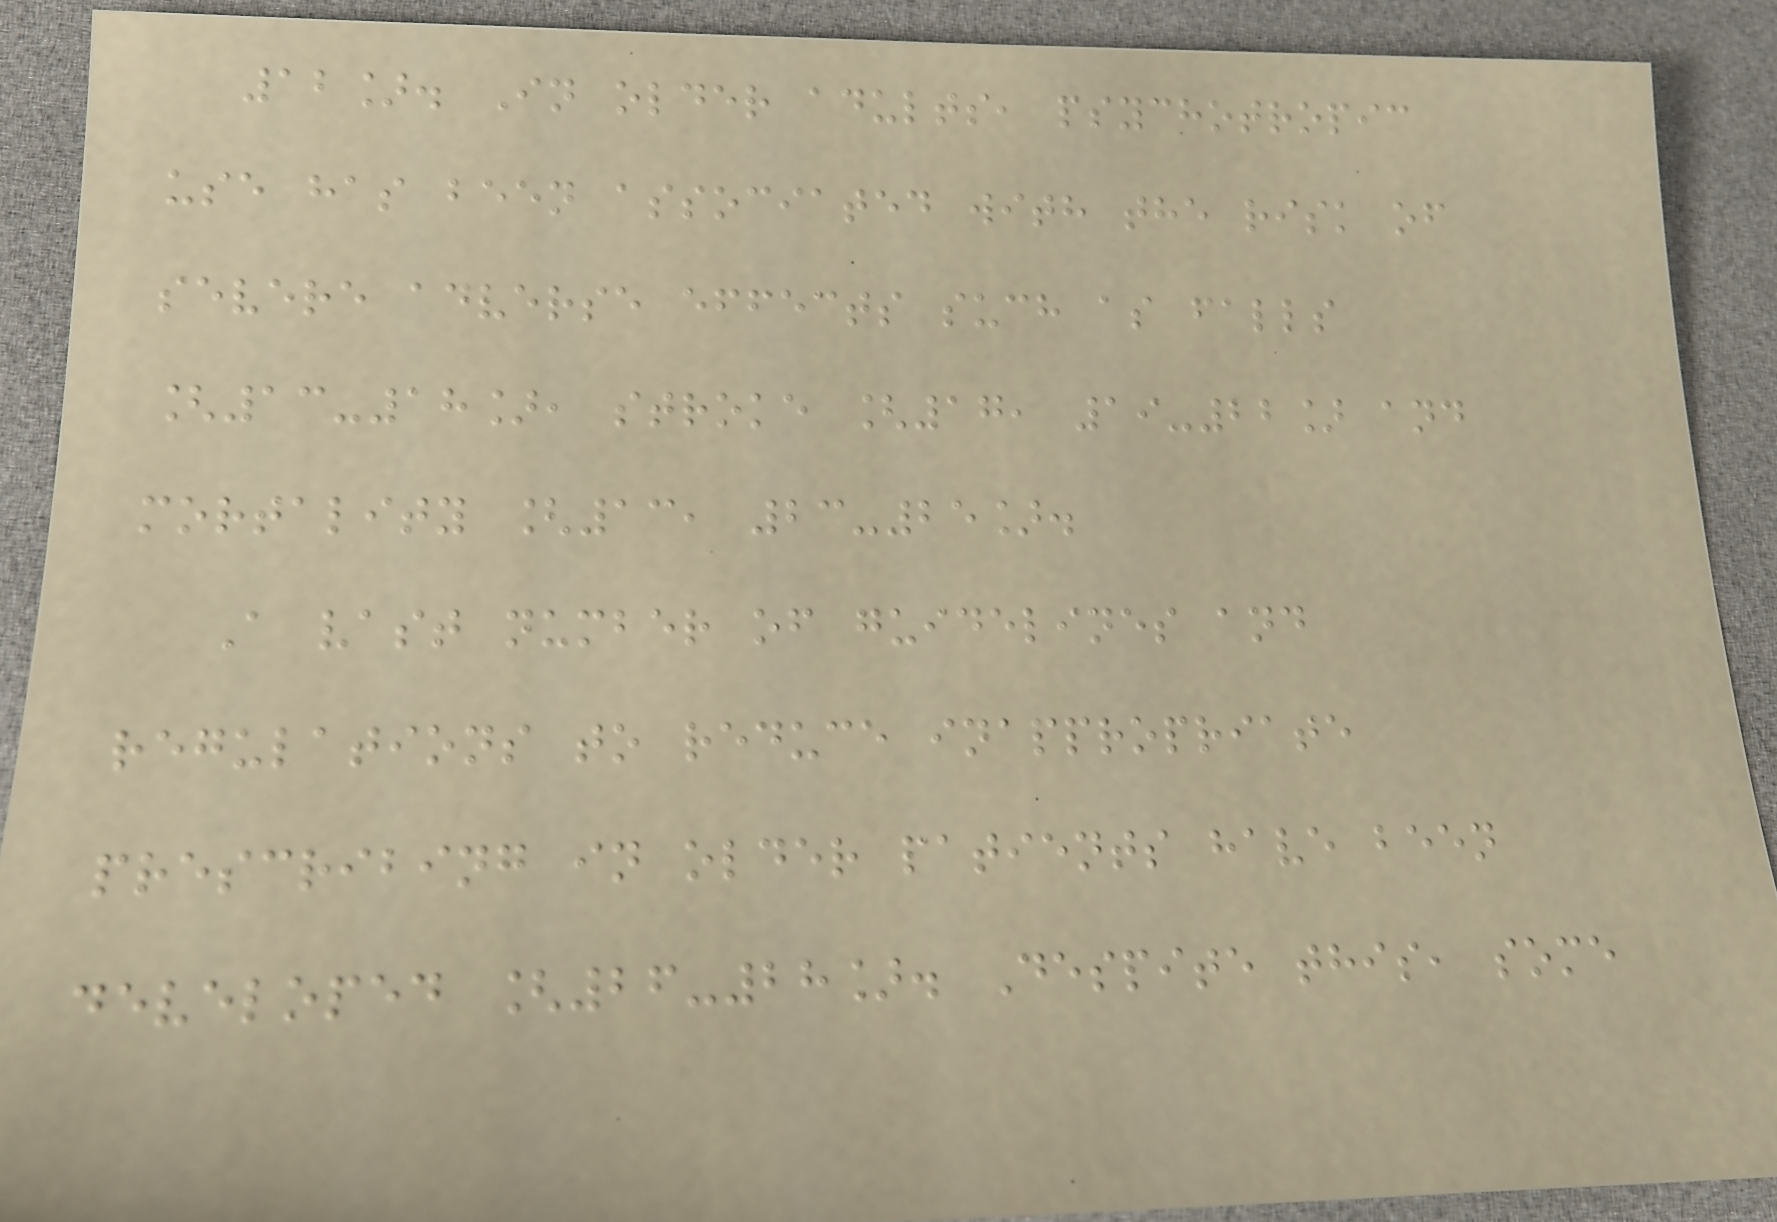12]. In older adults, psychotropic
use has been associated with the risk of
severe adverse effects such as falls
[13-18], stroke [17, 19-22] and
mortality [13, 23-25].
A vast number of guidelines and
regulations to reduce inappropriate
prescribing in older patients have been
developed [26-28]. Despite this, some
